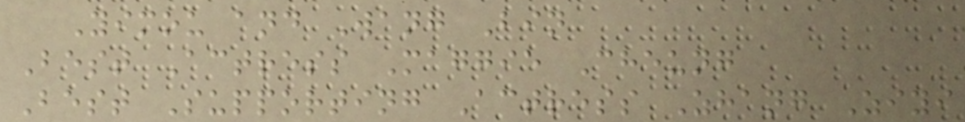Yimou and Wang Bin
Best Actress Maggie Cheung
Best Supporting Actress Zhang Ziyi
